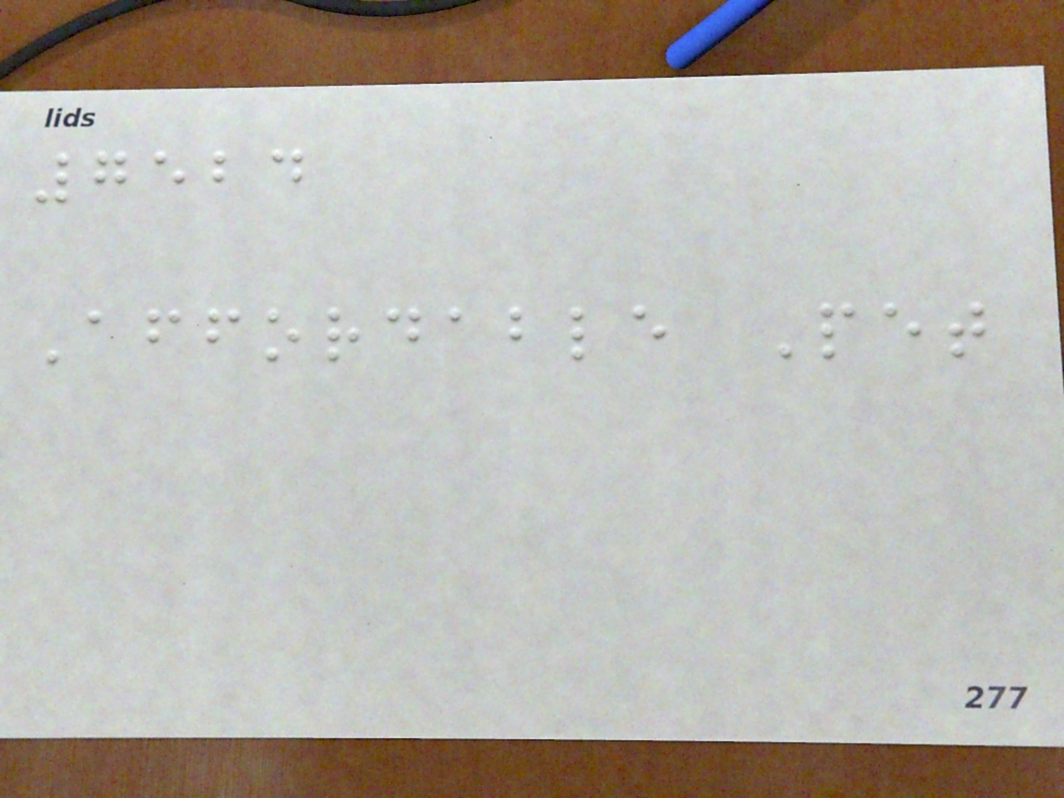7524
Affordable Pet
